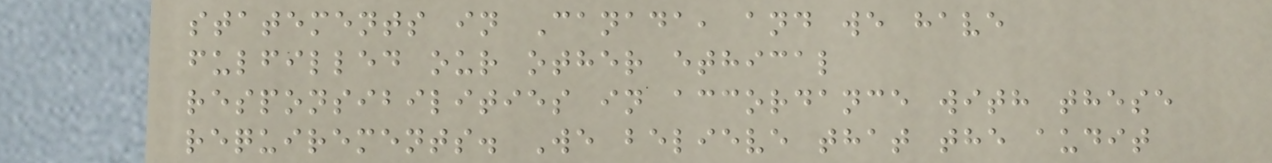statements in Canada, and we have
fulfilled our other ethical
responsibilities in accordance with these
requirements. We believe that the audit
